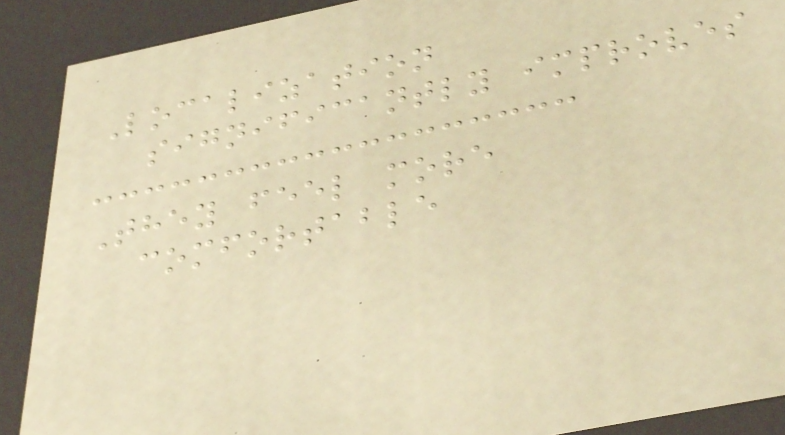Localization
significantly improves
They feel more
comfortable
